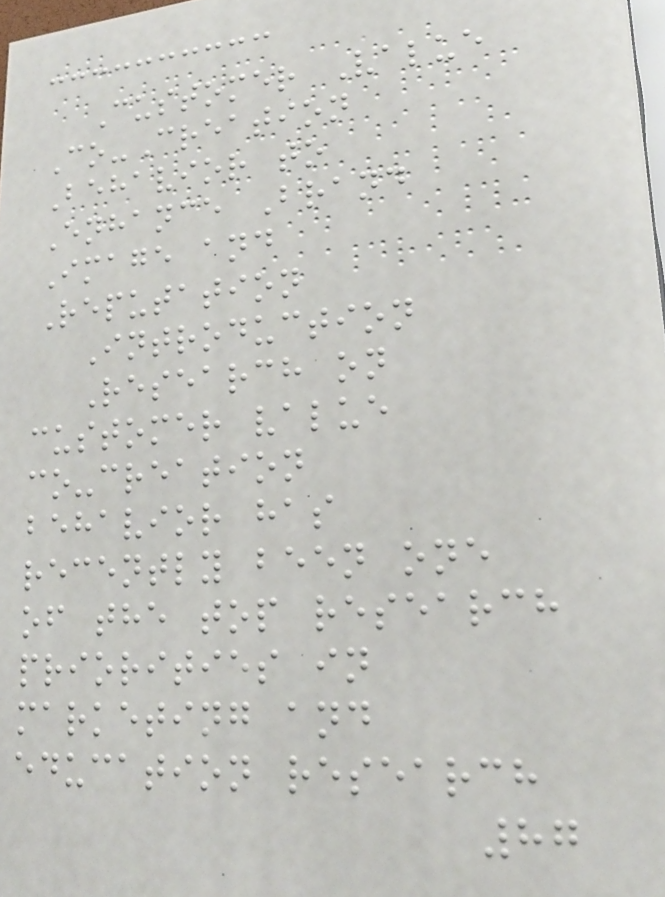Customer Value
Co-Creation
Behavior to
Enhance Brand
Image and
Reputation
Introduction
Research on
customer value
co-creation
behavior has
recently been one
of the top research
priorities in
marketing and
education research
87
